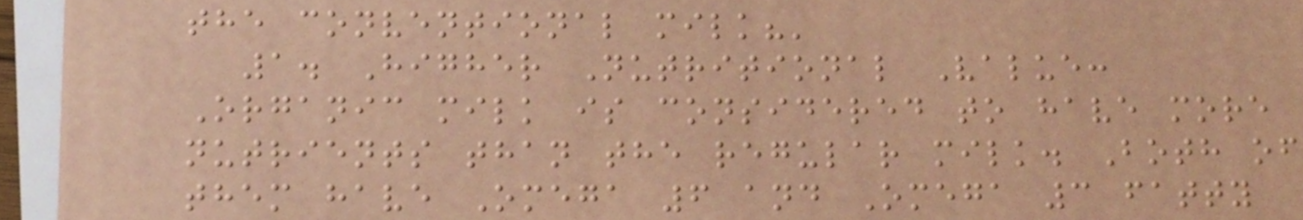the conventional milk?'
1. Higher Nutritional Value:
Organic milk is considered to have more
nutrients than the regular milk. Both of
them have Omega 6 and Omega 3 fatty
